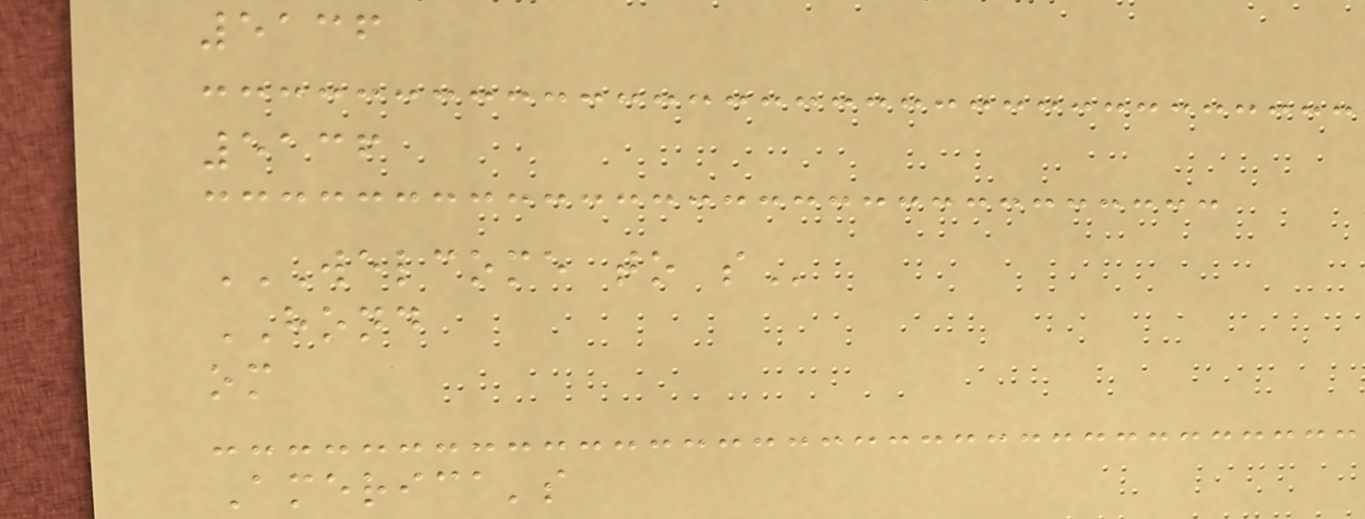5136
5136
WELCOME TO S
HOND
om
America's
